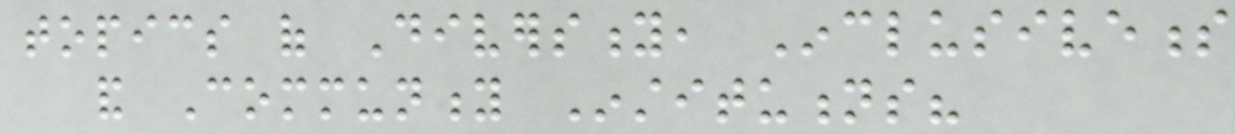topics of Diversity, Inclusiveness
and Community Institutions?
